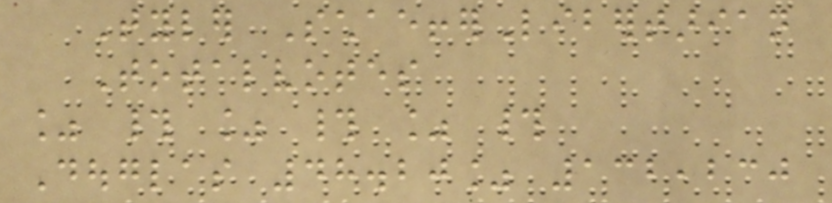Tyler SchaefferLibertarian
Totalvotes
% # % # % #
Douglas 48.20% 132,230
